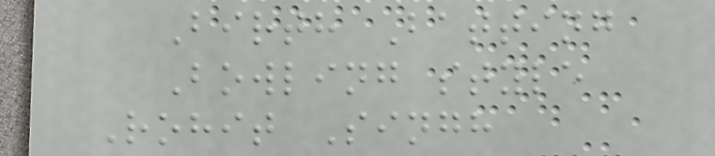Birth Batting
Bowling style
Rohit Singh
